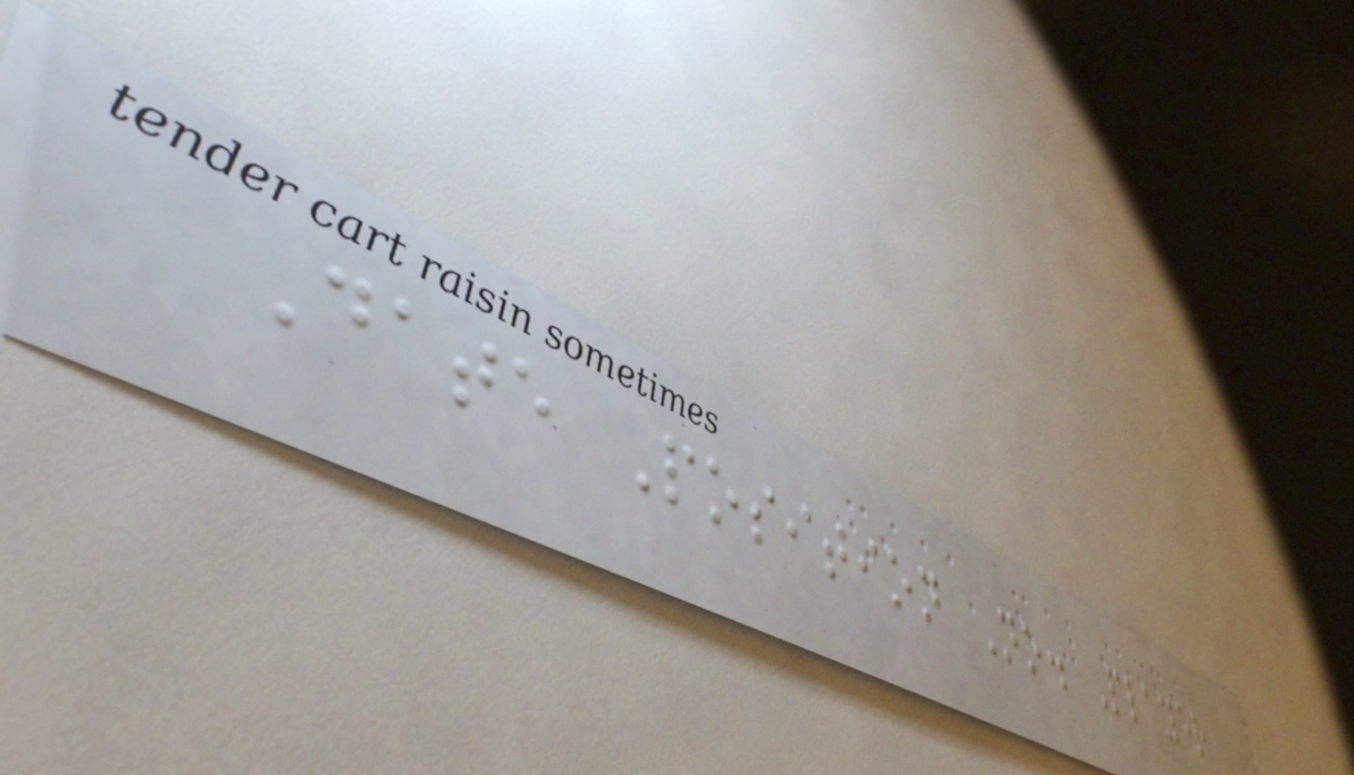Date Position No. Player
